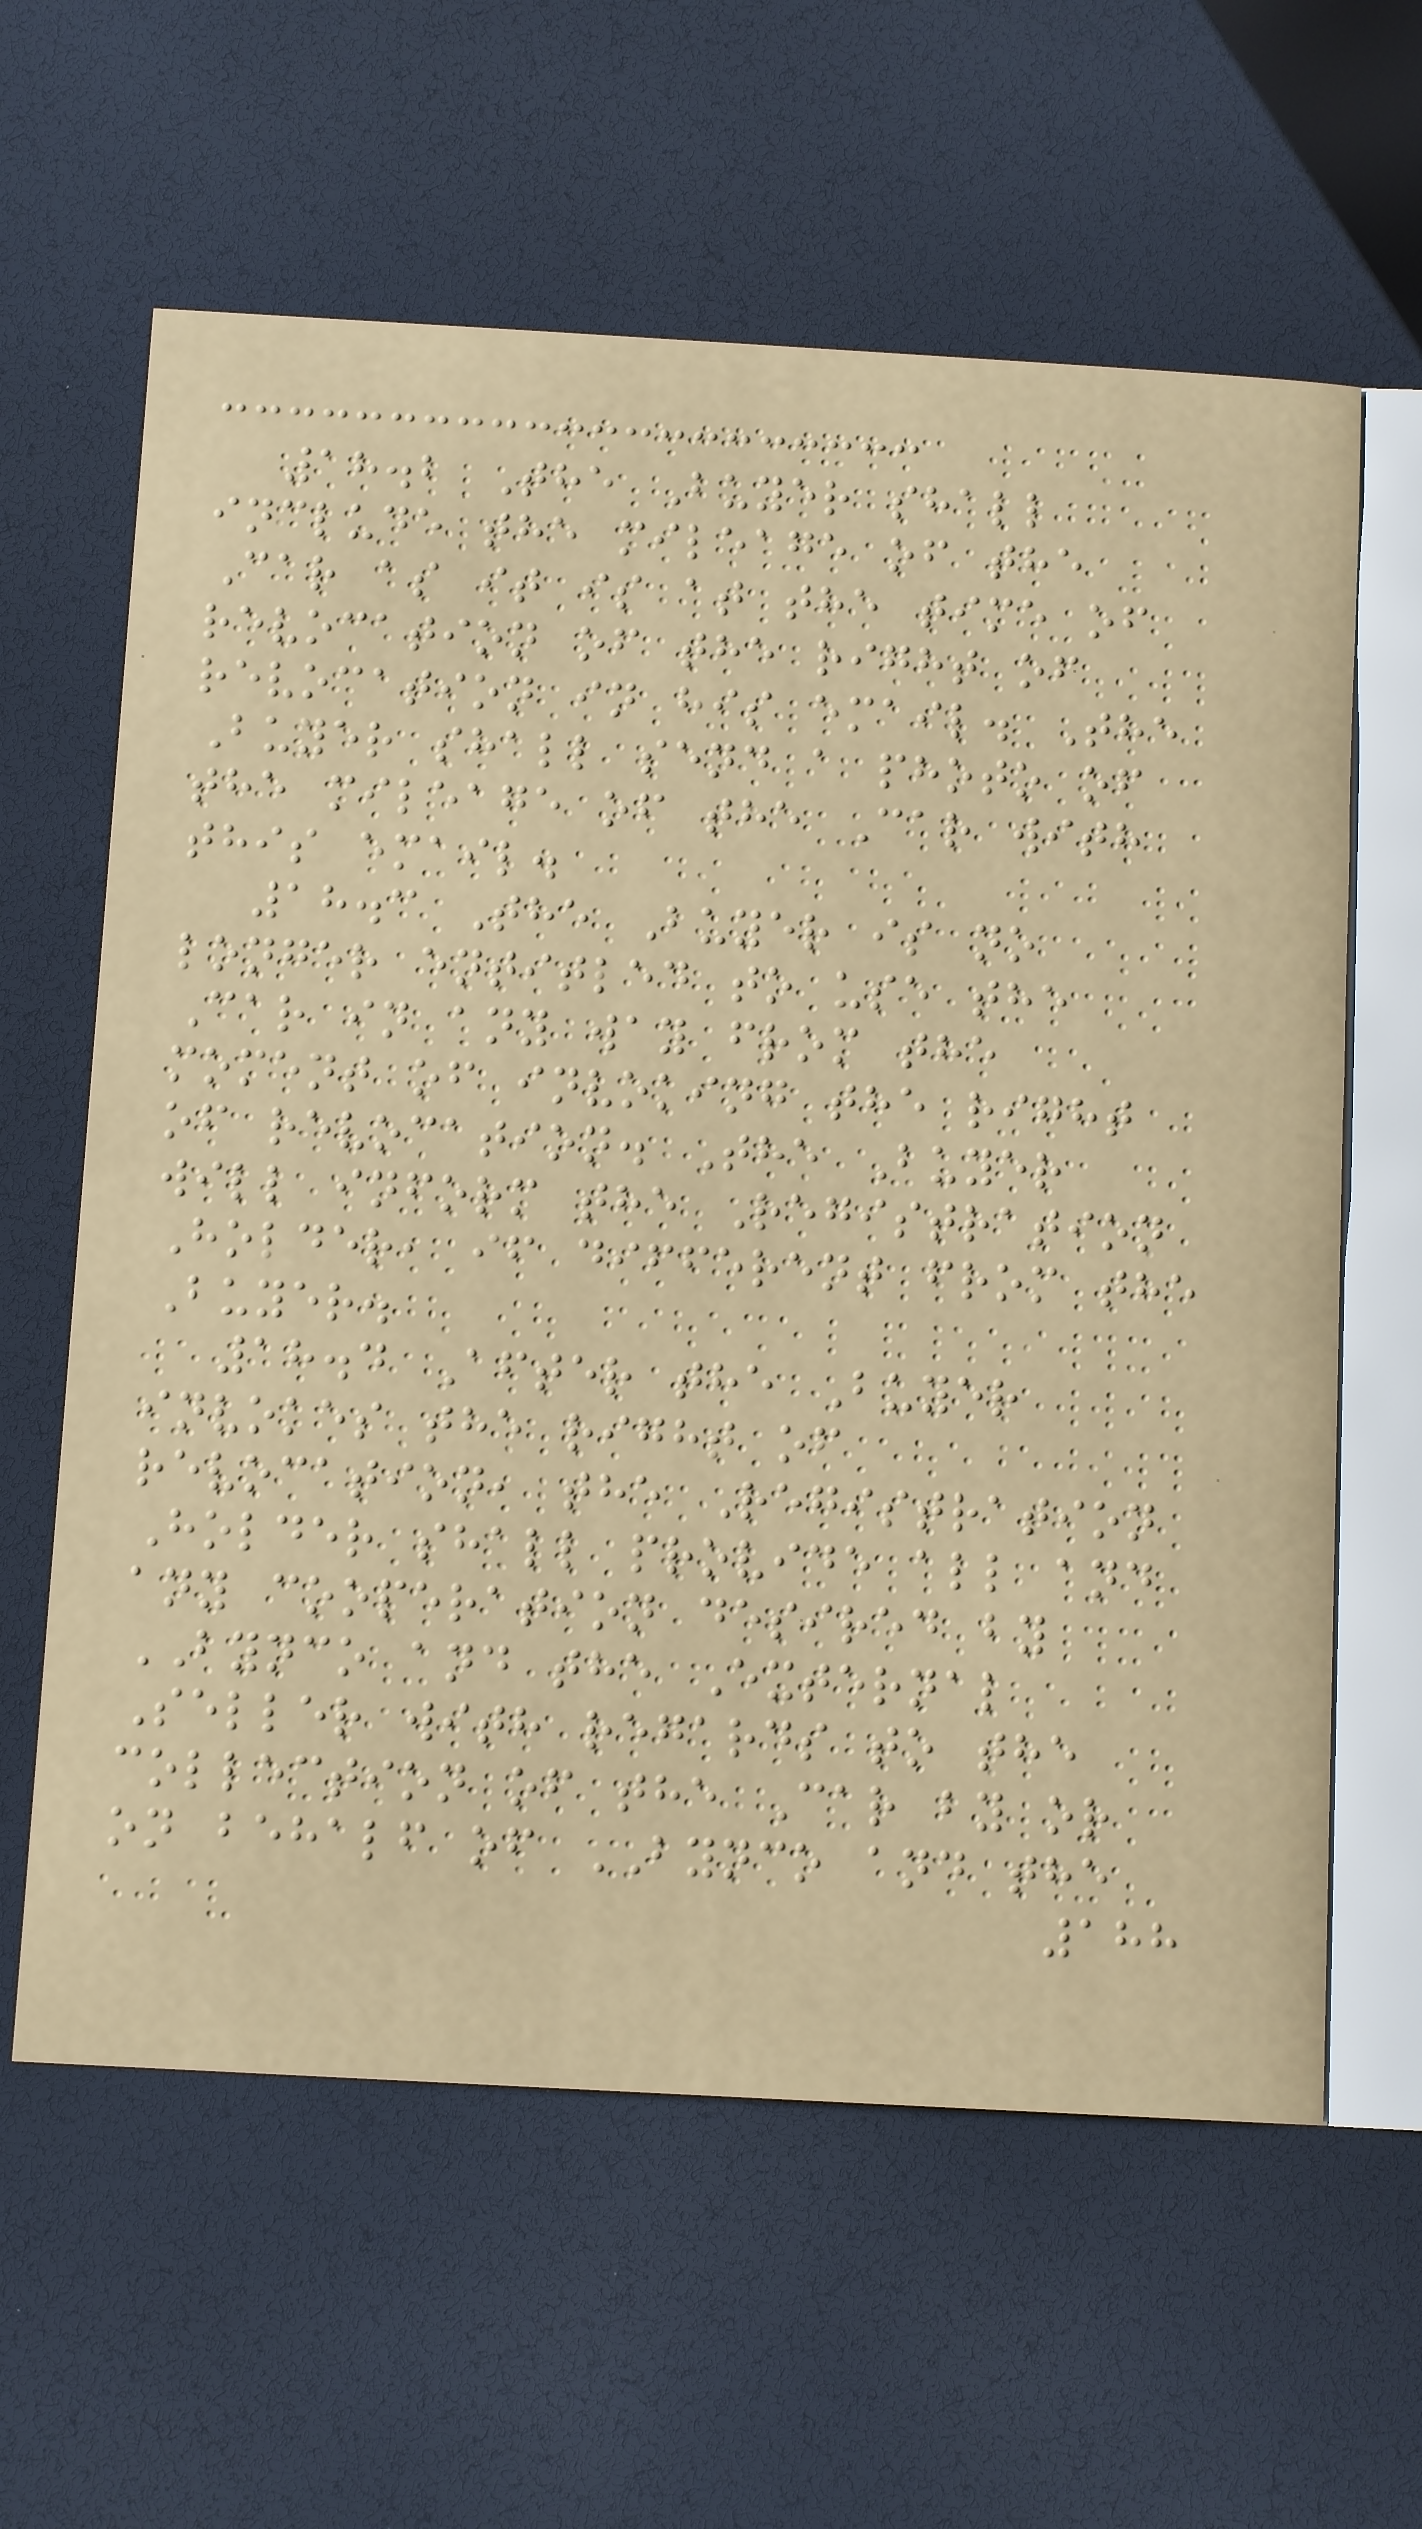18.2 The Buyer shall
include the mileage of the
Car as it is at the time of
revocation of the right of
revocation in his email. The
Buyer shall send a photo of
the mileage of the Car with
this email.
18.3 The Buyer is no
longer entitled to use the
Car in any way from the
moment of invoking the right
of revocation. The Buyer
will inform the Registration
Holder, if different from the
Buyer.
18.4 After the Buyer
invokes the right of
revocation, the Registration
Holder shall provide all and
any cooperation desired by
BYNCO and the External
Seller with regards to the
collection of the Car by or
on behalf of BYNCO and the
188
